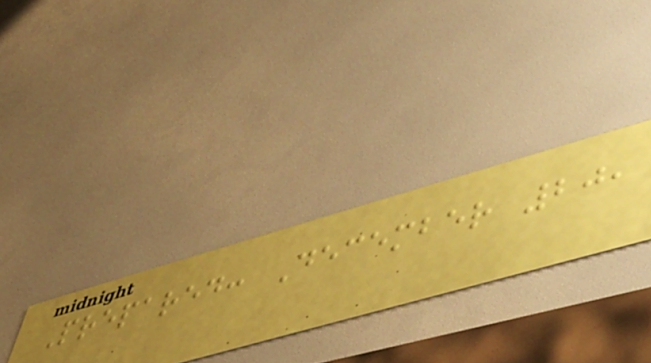Prepared: December 20,
